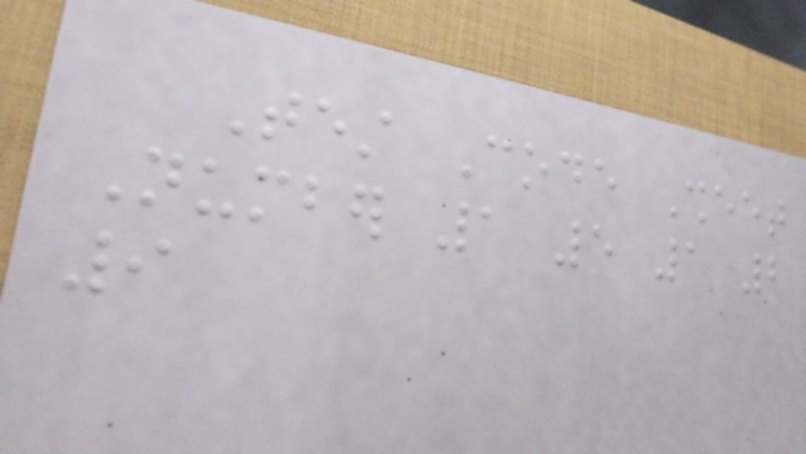Test Code Sheet
Number 1 5 1 2
9
